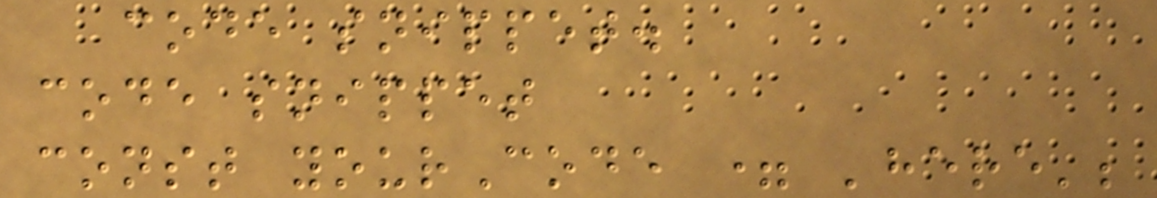code snippet.
code snippet
const yourCode = 'here';
